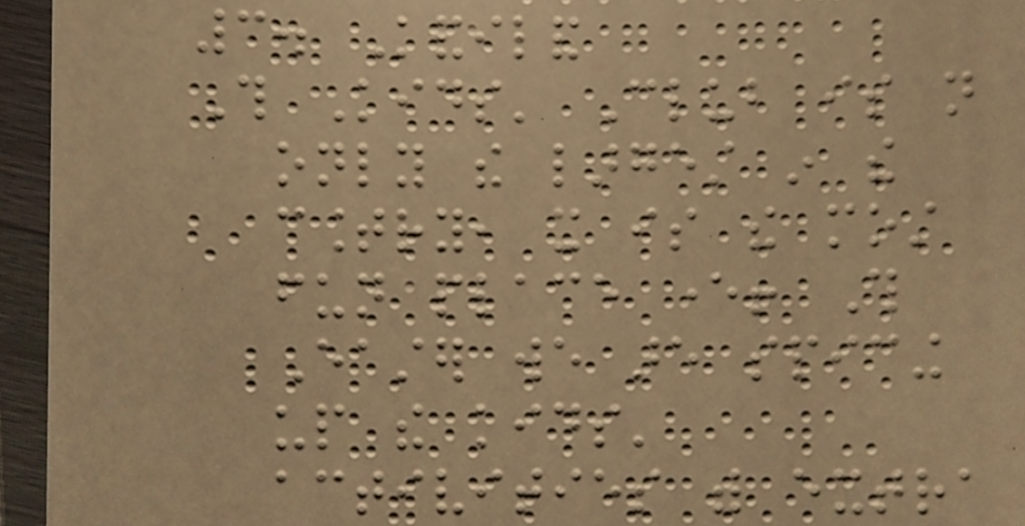3. Kandiland
This Kids' Club is not
only the largest in the
country, it is the most
fun place ever! This
Easter we are spicing
up the kids'
activities with extra
